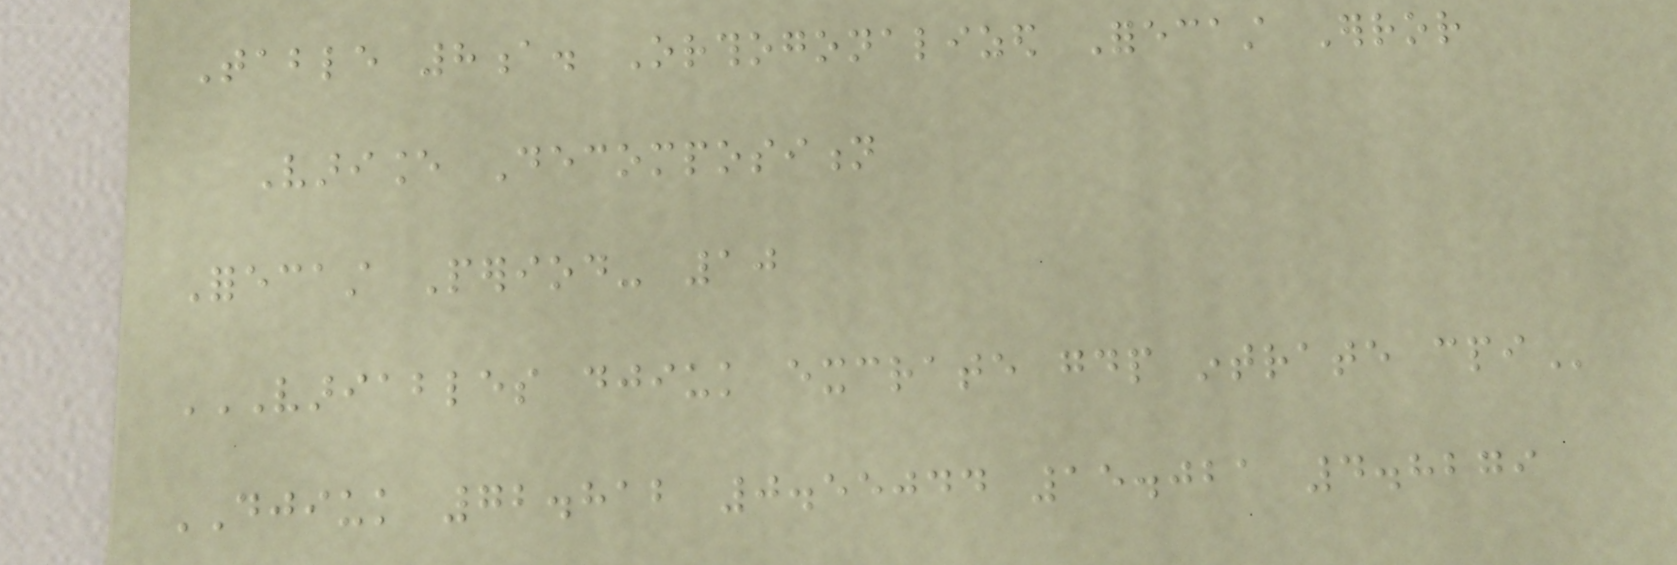Table 8a. Orthogonalized Forecast Error
Variance Decomposition
Forecast Period- 10
VARIABLES DJIUK EXCRATE GDP INTRATE CPI
DJIUK 72.812 0.55044 15.021 4.8279
